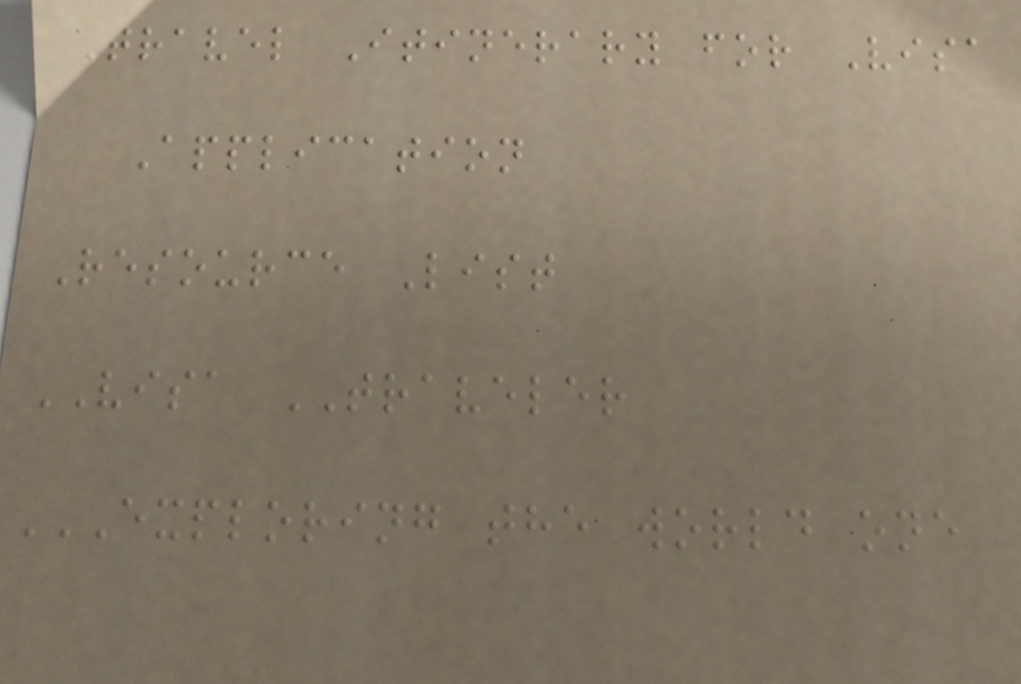Travel Itinerary for Visa
Application
Resource List
VISA TRAVELER
EXPLORING THE WORLD ONE
